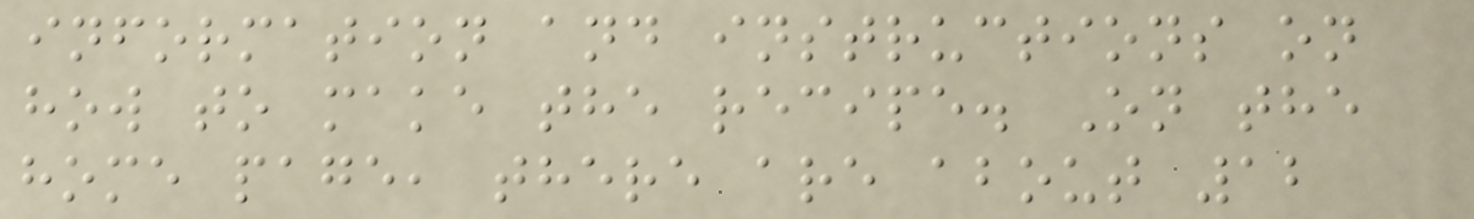information and instructions on
how to make the recipe. On the
home page, there are about 12
